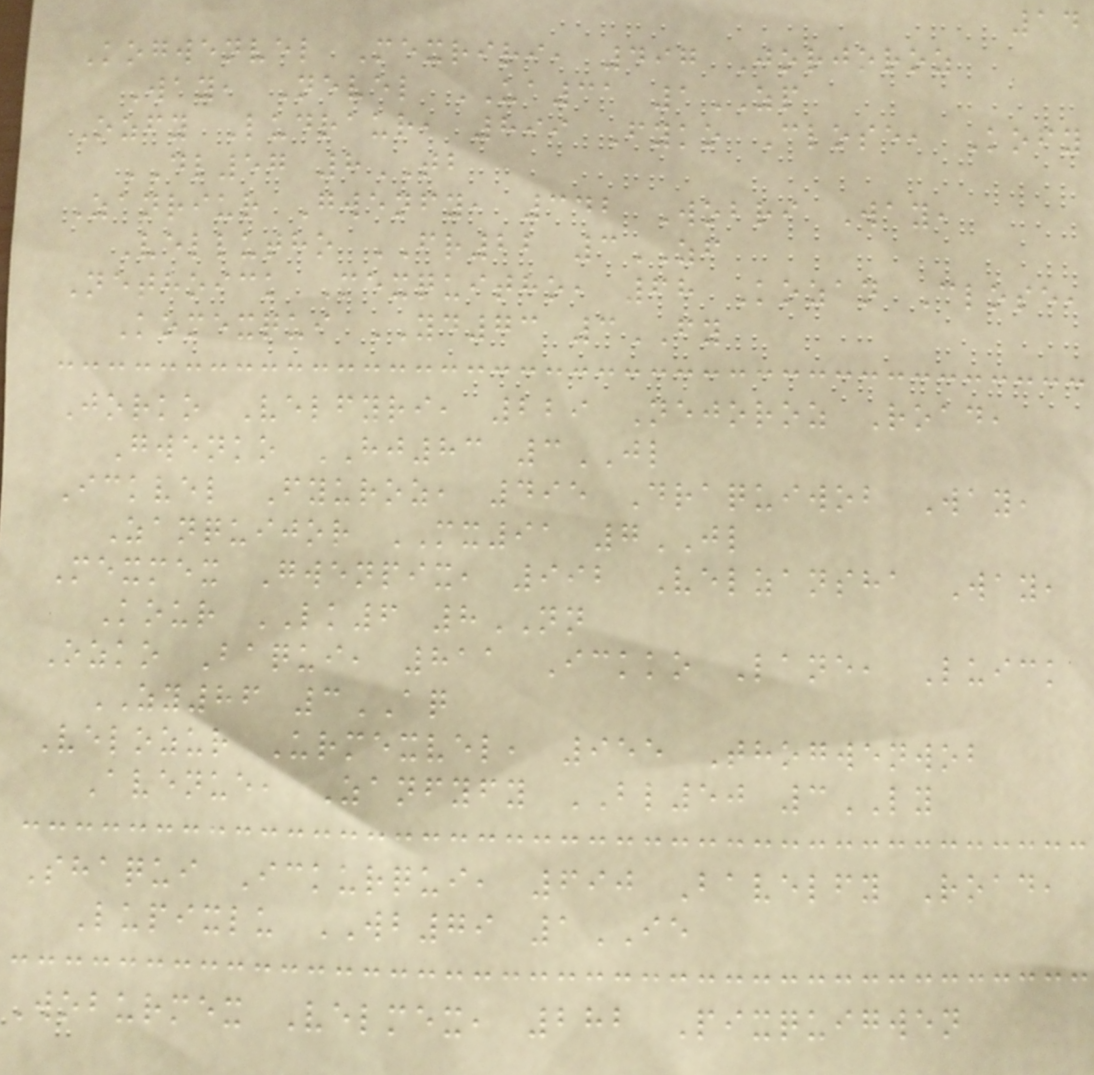14
Kogwenvel Mexriri, 497 Jorjoroz
Way, Nevel UA31 1ZP
Ozfy Ludraur, 899 Fyko Close, Kofy
DL57 8TB
Zanriur Gwenfy, 342 Wobri Way,
Vellutho FR22 3ZF
Nethoick Mexquitho, 68 Kozan Close,
Komexqui YD73 3FY
Jorko Velfyri, 229 Nejoroz Road,
Gwenko HJ83 3JL
Ickvel Fyuroz, 495 Draquiwob Way,
Zanquijor MX91 7JL
Mexmex Gwenpix, 992 Velzansha Way,
Kour LK6 8NN
Ozko Baqui, 811 Ickko Lane, Luick
ZY86 3AQ
Velozur Urmexvel, 955 Thogwenwob
Avenue, Zanfyfy BL50 3LY
Shaqui Ickurqui, 690 Bavelfy Road,
Lupixlu WB79 1IE
Woburmex Velmex, 282 Pixquigwen
